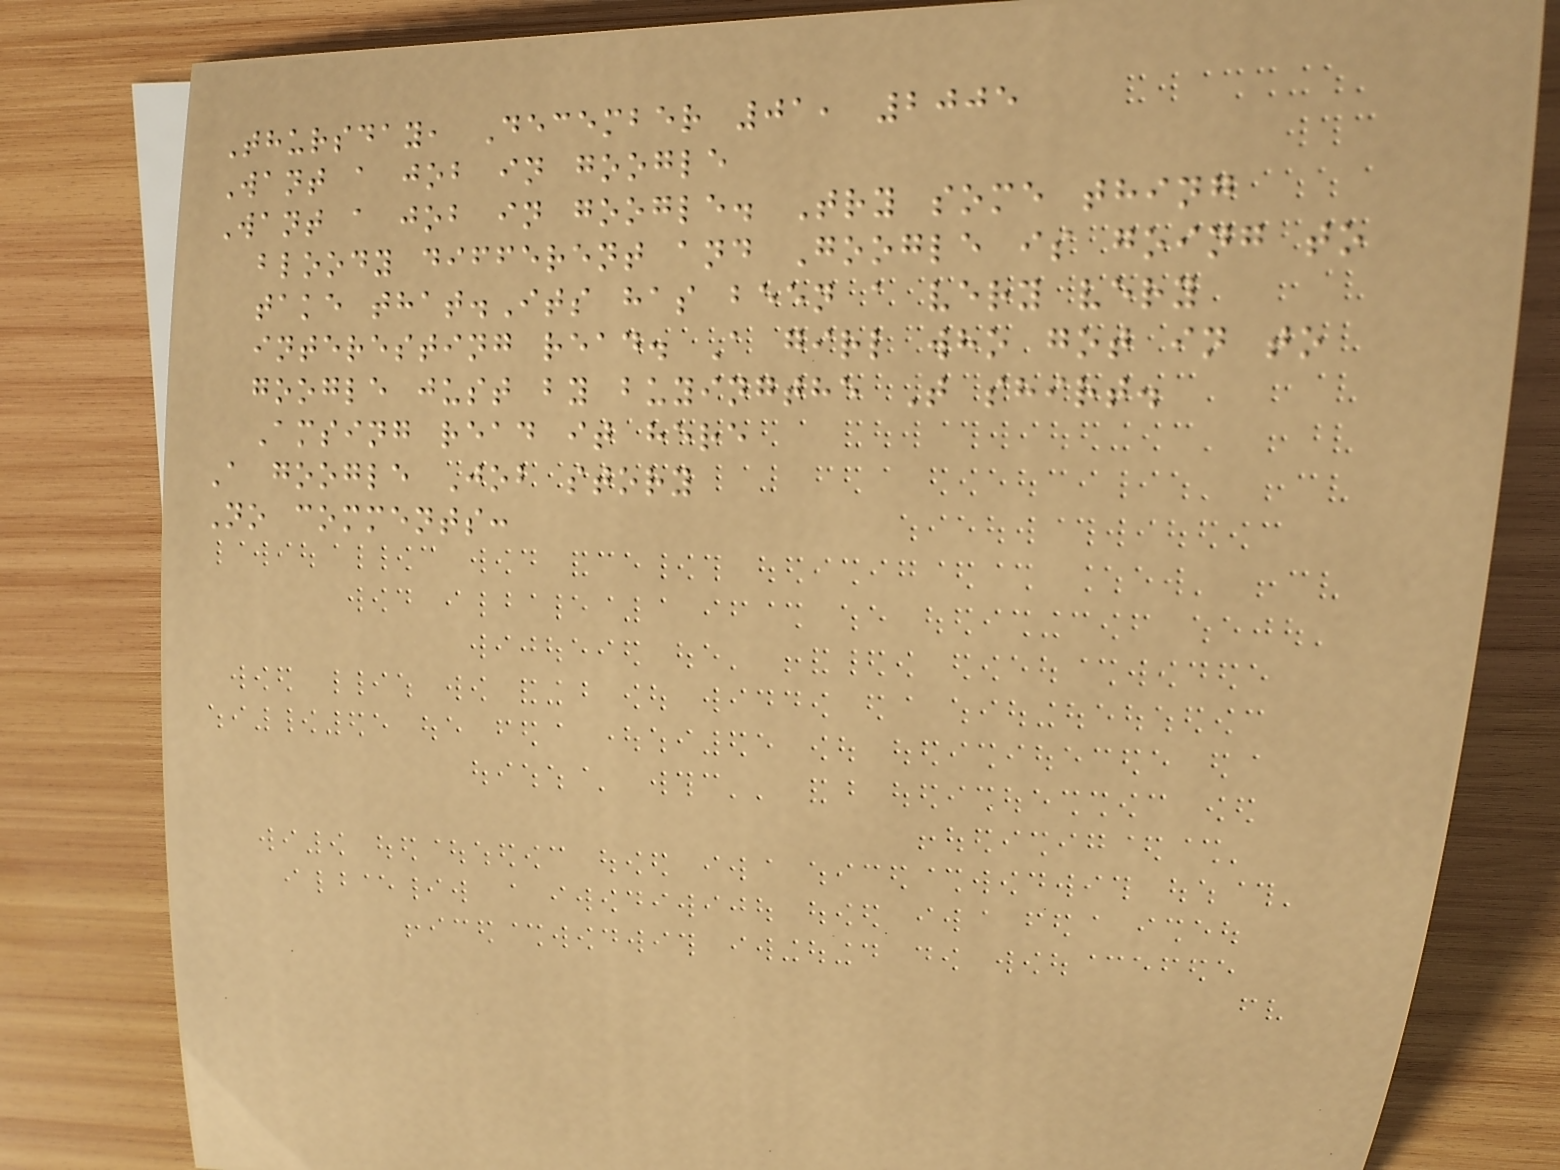Thursday, December 01, 2005
Want a job in google
Want a job in google. Try some thing
bloody different and Google is going to
take that.Its has been a very very
interesting read. A girl who got in to
google just by buyingthe T shirt.
Amsing read it here
A google Job story
No comments:
